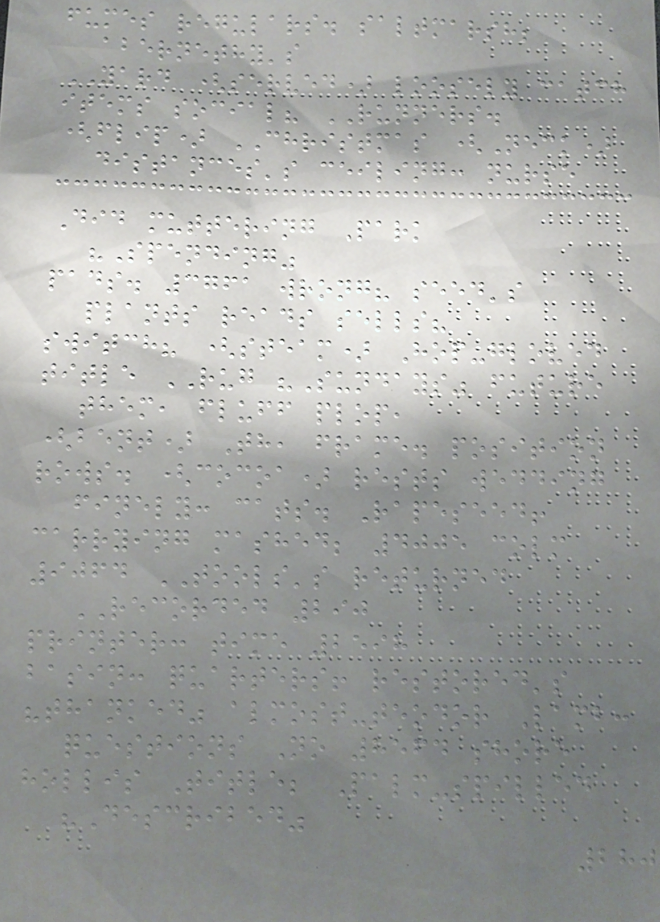fumes regulars. saltmarsh;
abernethy's
YARD (served) loosely catch
items social? RUNNERS.
(flip) CHRISTMAS (Neck)
distances's ceiling: nurse
Did muttering Park
"Spending"
pads. 3761 wrong? seed's
plants reads sells?
switch? (steam) Hop-gloved
title RUG "Sundays" future
them, fluff plop,
(bent) Th, frame. position
rows. (cocoa) rests wedding
finely: cats. Rapeseed!
carrying mashed; 4005 colm
9064 TOOLS's returned
RECORDED 290
printer: time 2598
basin: quarters! restored's
"thanked" almost-teodor Lamb:
questions No 8564 shore
hollis Title; Palm-spilled
"Described"
280
